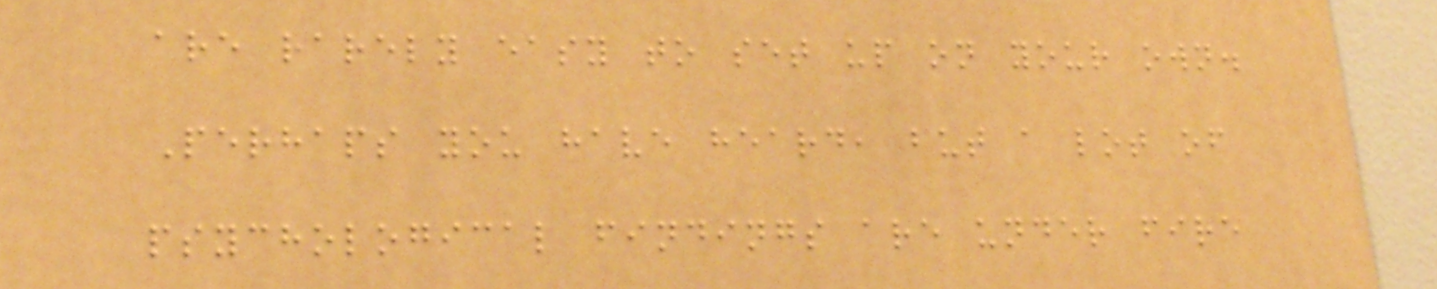are rarely easy to set up on your own.
Perhaps you have heard, but a lot of
psychological findings are under fire
